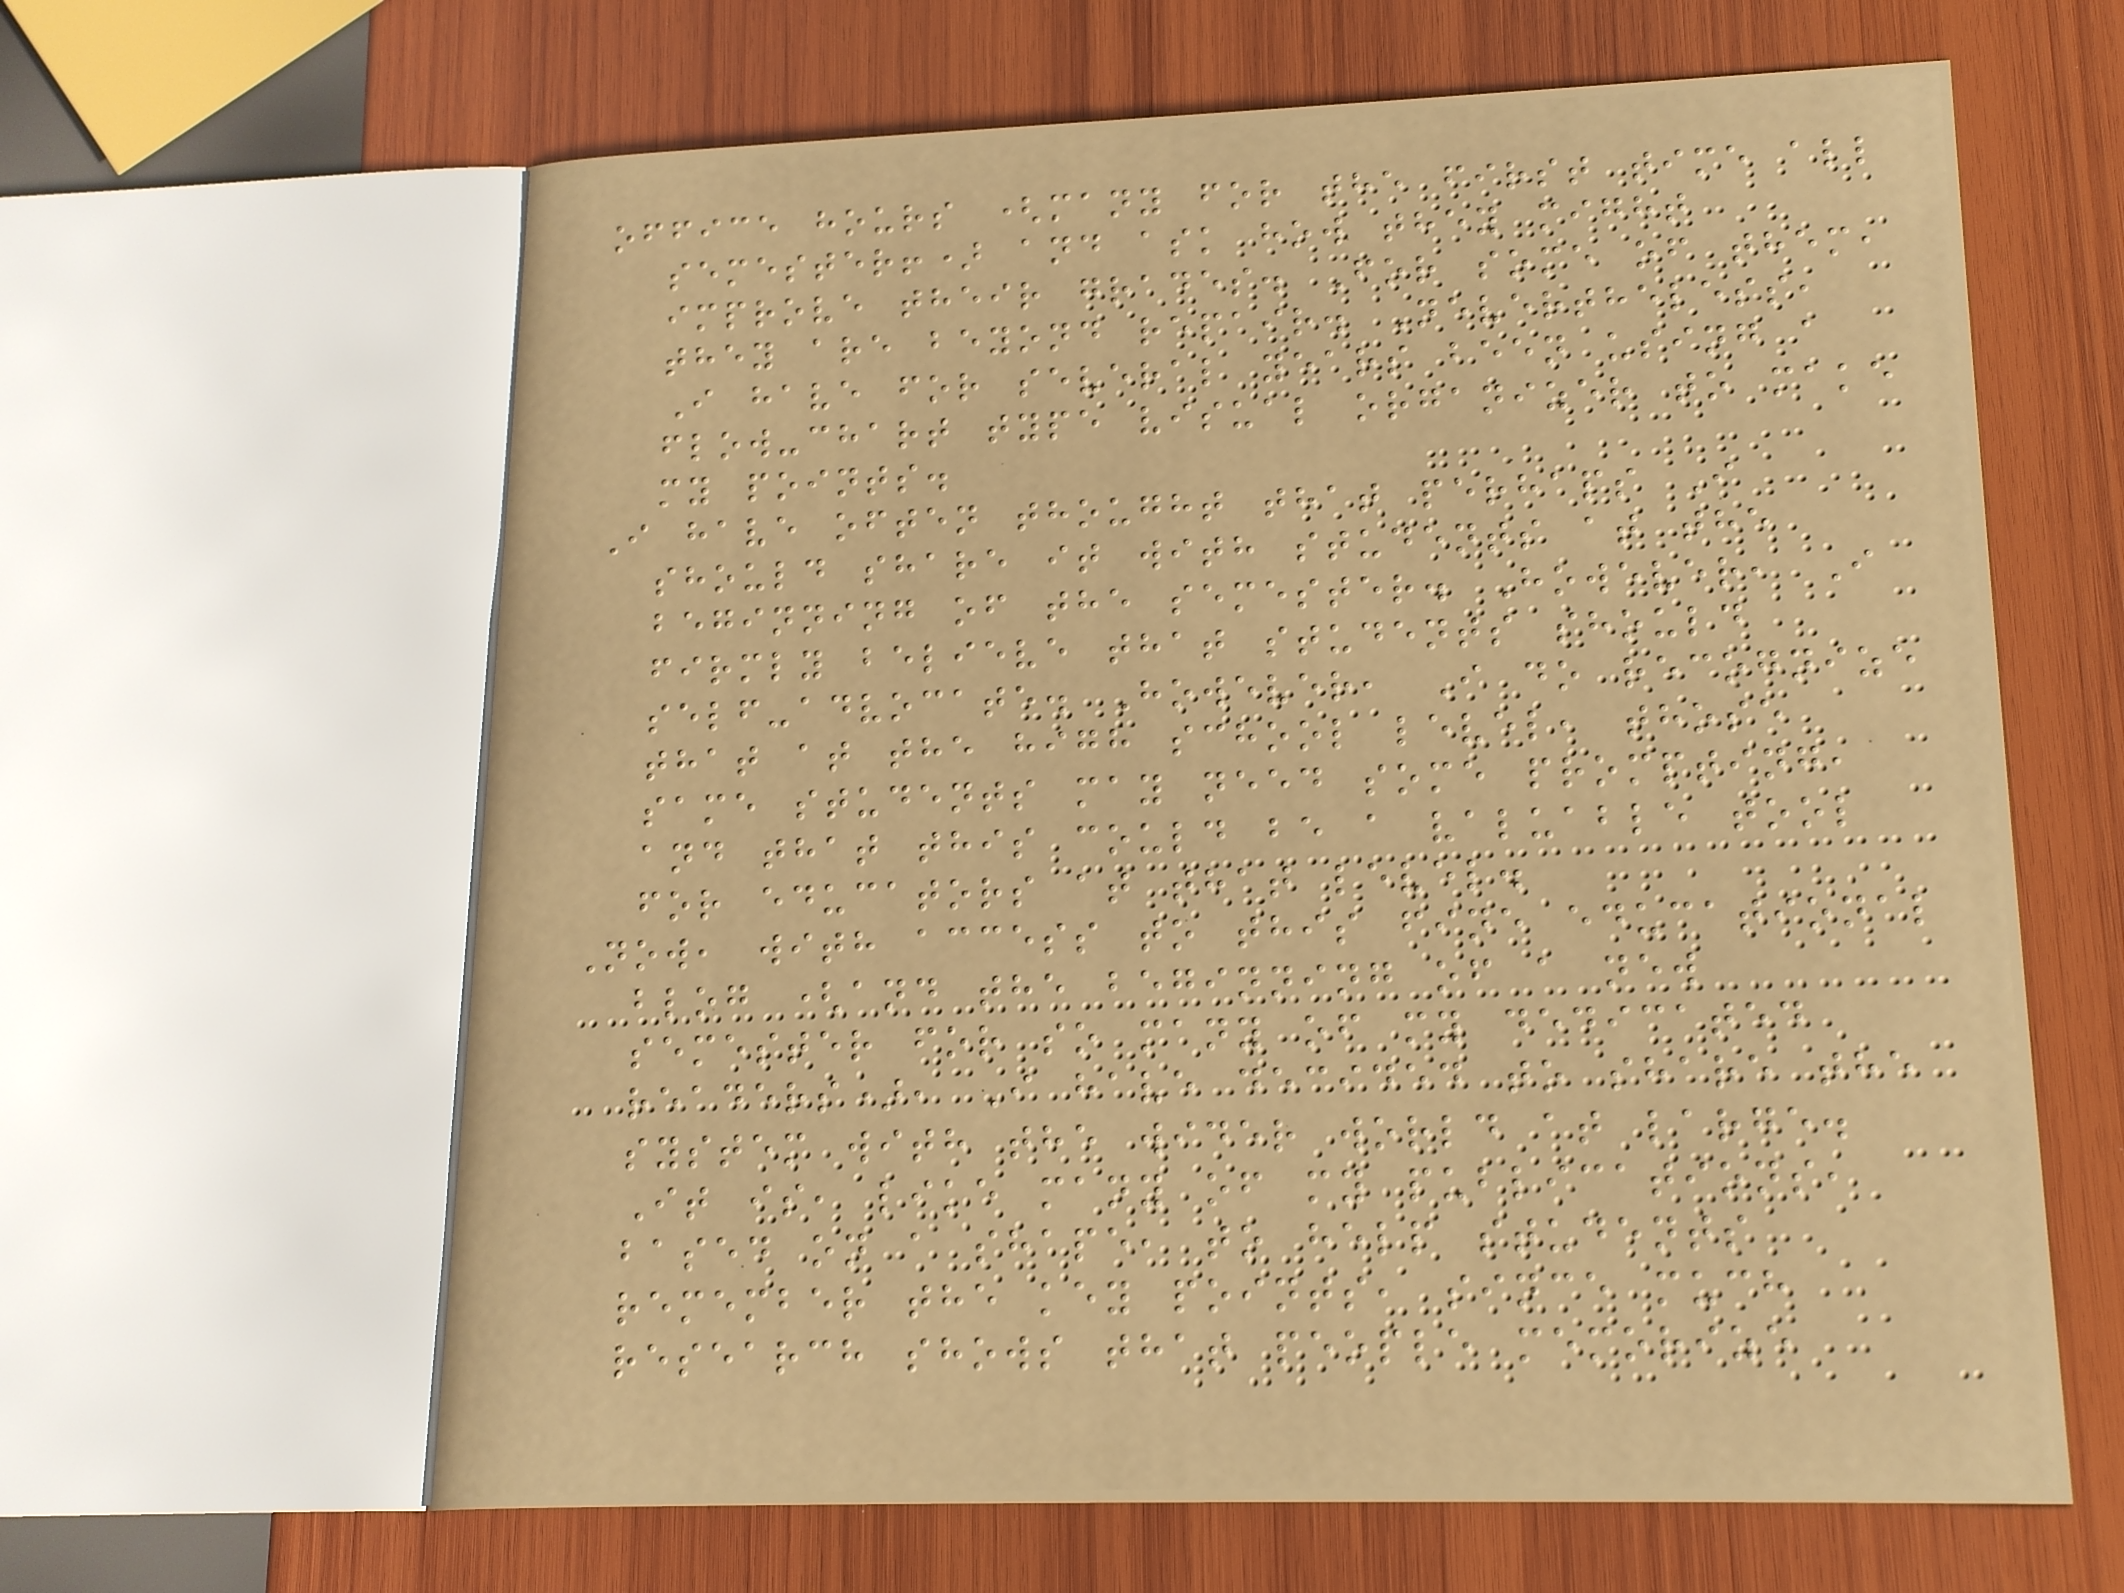office hours (many for the first time all
semester!) and ask how they might
improve their grades. For some of them,
they are beyond repair. Nevertheless,
I have for several years been using a
flow-chart type visual organizer to make
my points.
I have often thought that perhaps I
should share it with students at the
beginning of the semester. However, I
firmly believe that students should
self-advocate. However, I do recognize
that at the high school level, those
same students may need some prompting,
and that this could be a valuable tool
for educators at that level.
Now, with access to this fine educational
blog (and the beginning of a new
semester for so many of my dedicated
readers), I have decided to share the
system with the wider world at large.
It is, like many of my publications,
based on a shape, to help students
remember the key points, since much
research shows that people memorize
